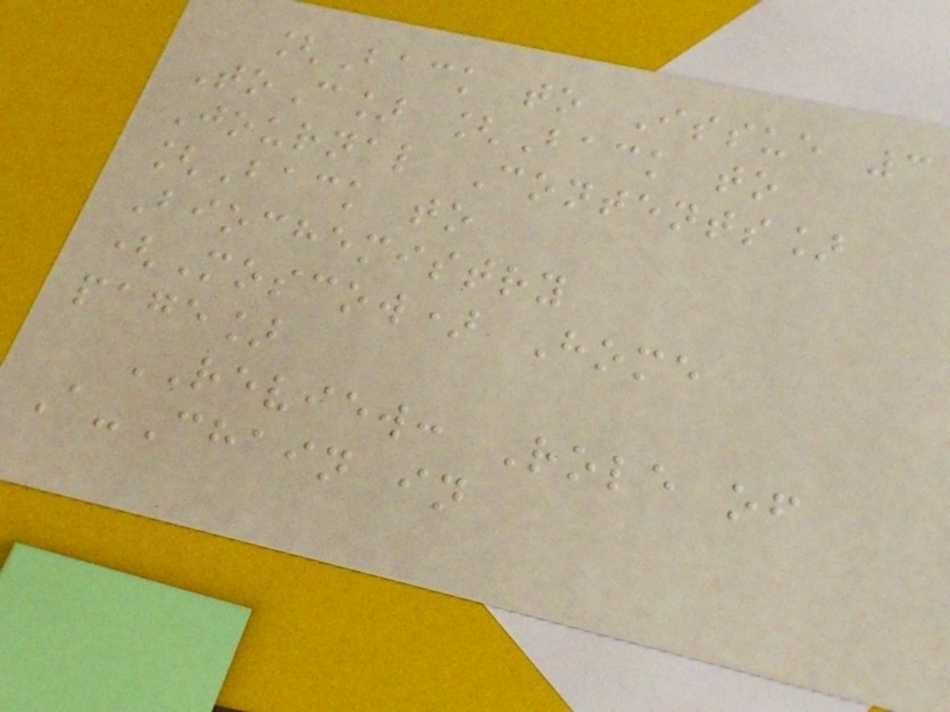[Back to Issue 3
ToC] [Back to
Journal Contents]
[Back to
Biochemistry
(Moscow) Home
page]
REVIEW: Role of
A-Chain in
